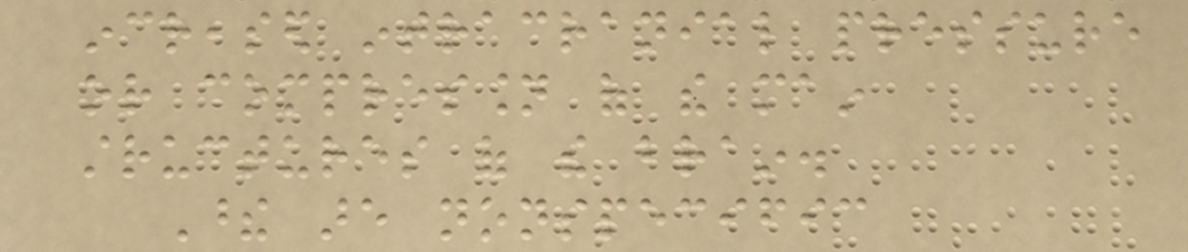increased intracranial pressure
or compression of the main
structures of the brain.
These are nonspecific
